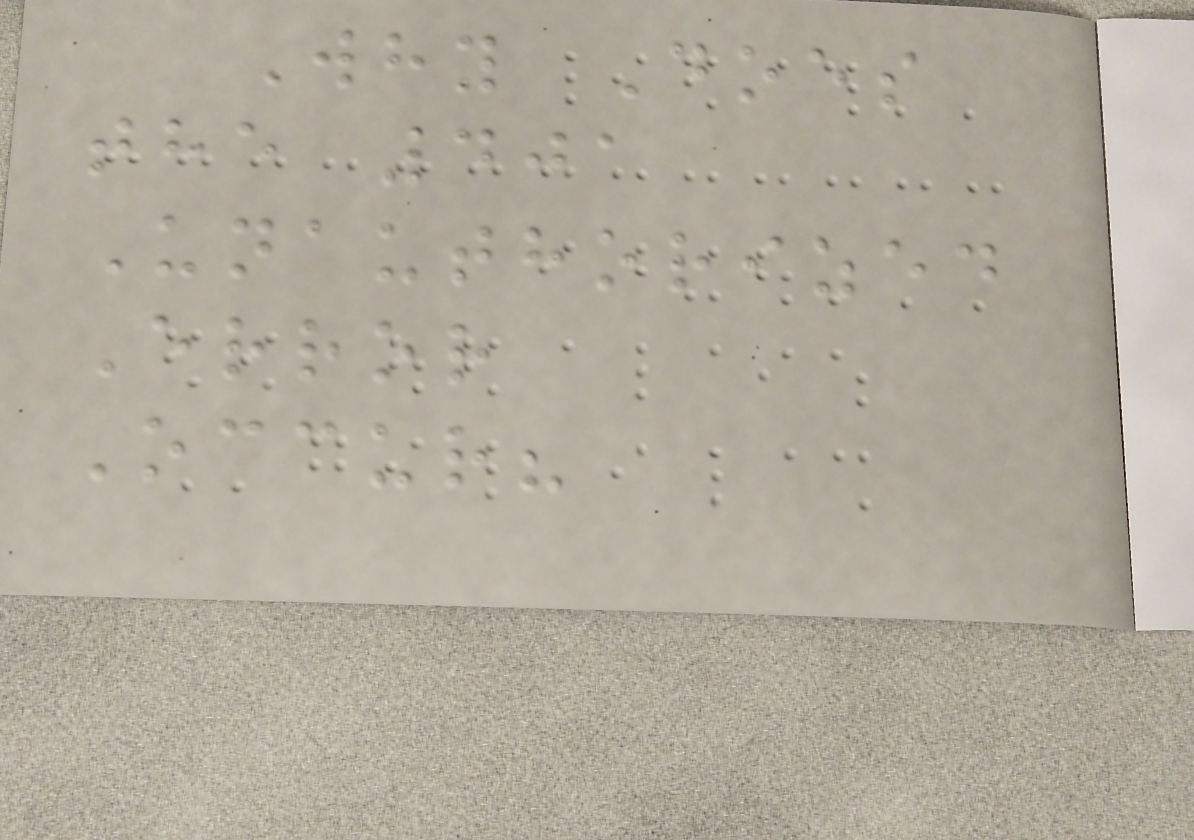Why Does
the 401
Unauthorized
Error
Occur?
